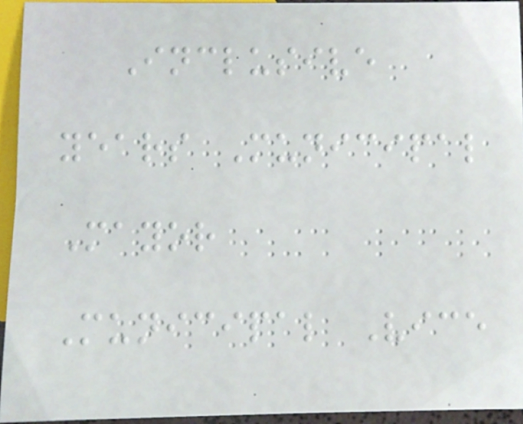Inclusive
years Municipal
Mayor
Municipal Vice
